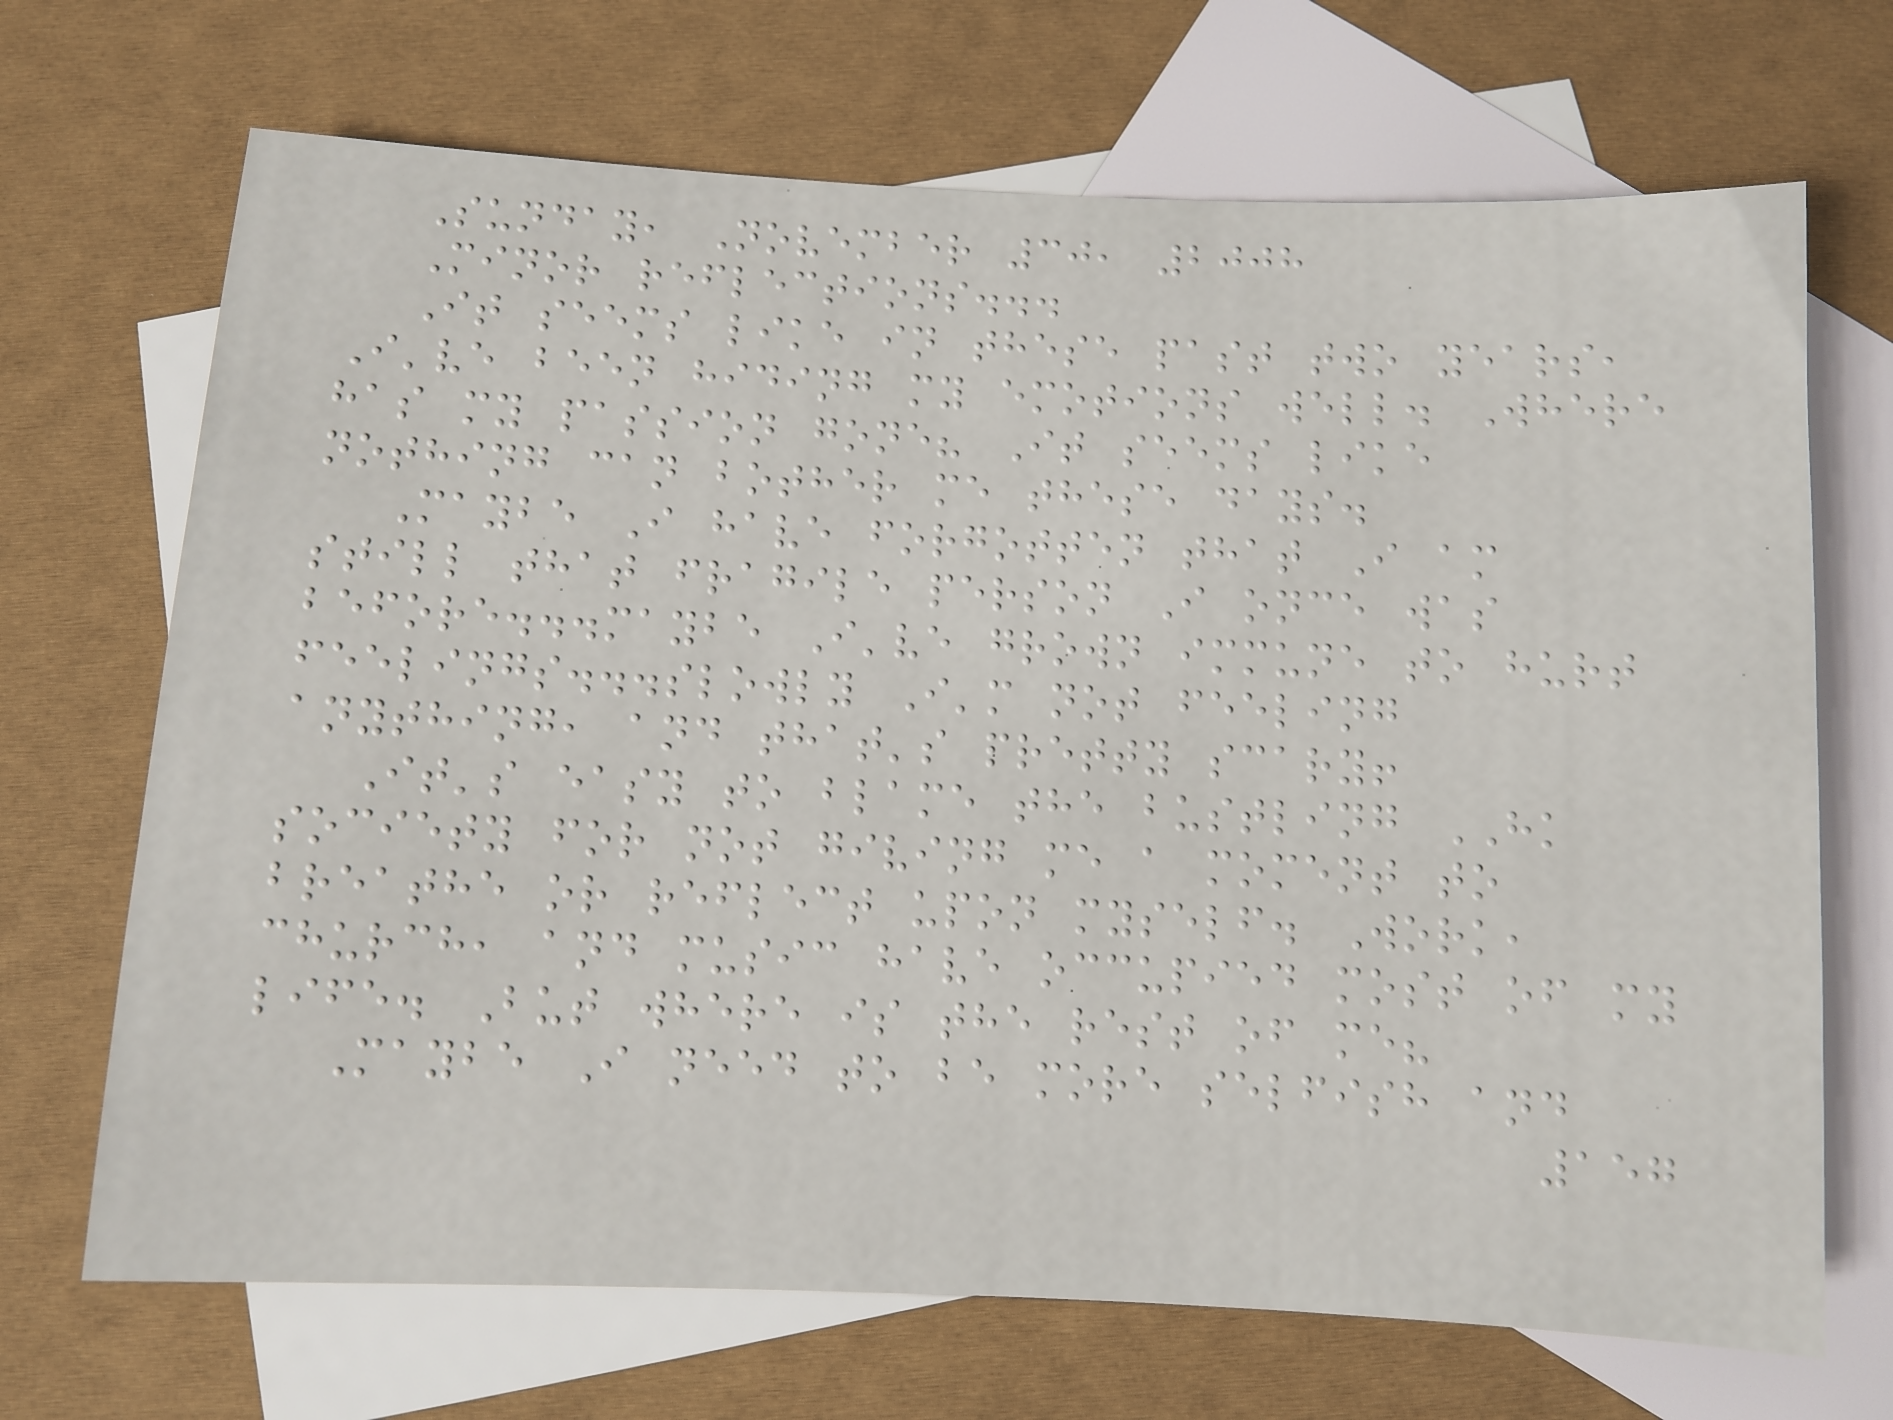Sunday, November 30, 2008
Minor reflections...
It seems like in these past two years,
I've been hiding my emotions well. Where
has my passion gone? It seems like
nothing can bother me these days.
Maybe I have forgotten that I am
still that fragile person I once was
before...maybe I've grown immune to hurt
feelings...slowly I'm not feeling
anything, and that's pretty scary!
It's easy to blame the bustling HK
society for not giving me a moment to
breathe or reflect upon myself. Work,
church, and music have occupied most of my
life. But where is the rest of me?
Maybe I need to be more selfish and
157
